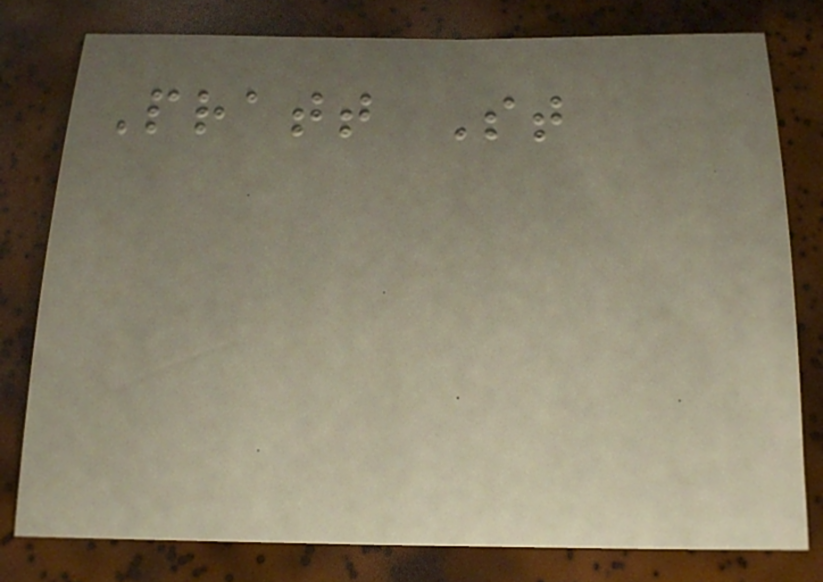Pratt St
